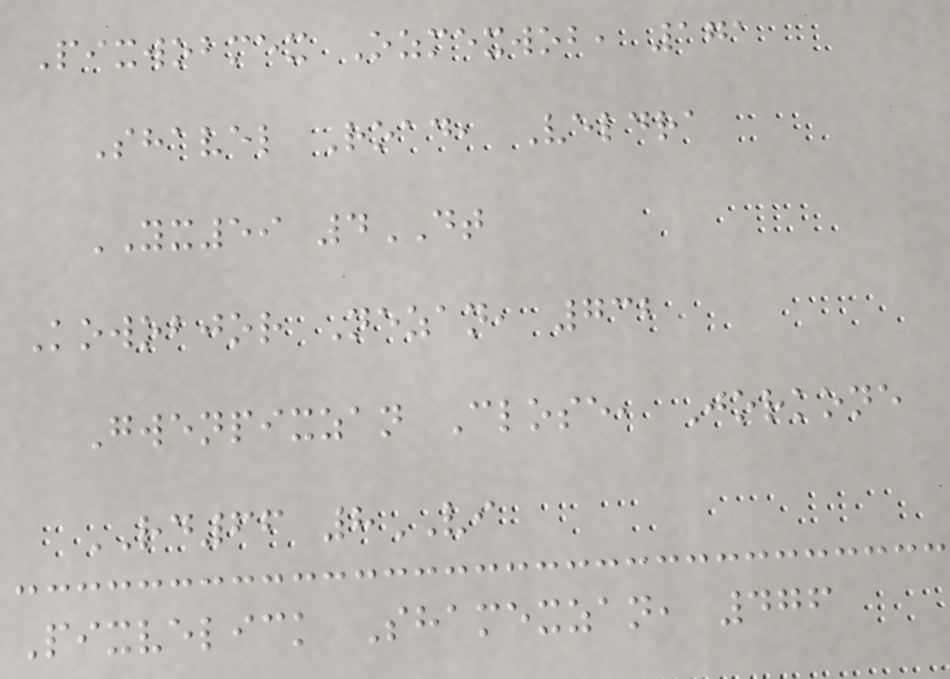Pixwobmex Ozmexwob, 171
Shavel Road, Veldra
YX59 4DT
Kowobjor Nezan, 732
Gwenpixzan Close, Jorkone
RD66 8VI
Pixvelick Shamexzan, 476
